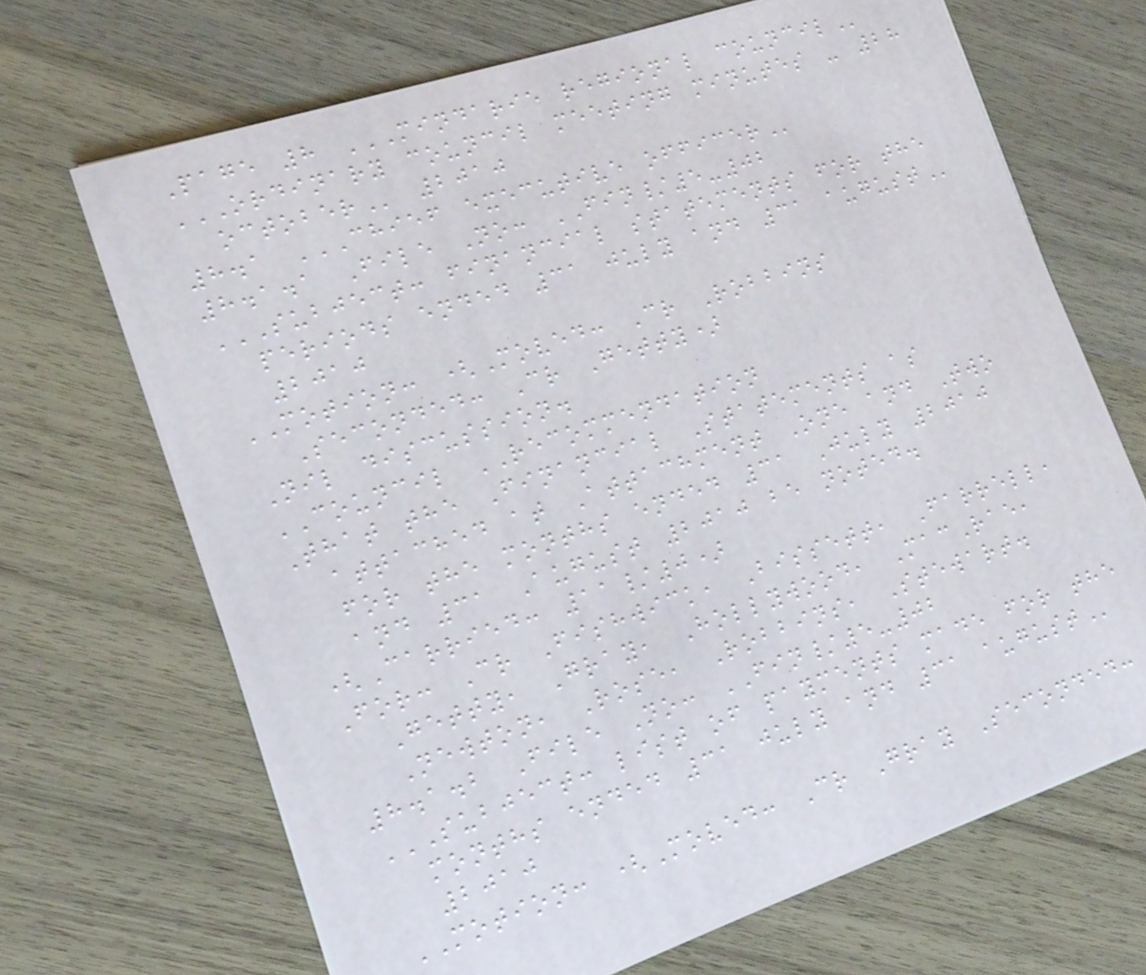Page 8 MINDARIE REGIONAL COUNCIL
ORDINARY COUNCIL MEETING MINUTES - 28
OCTOBER 2010
8.1 CHIEF EXECUTIVE OFFICER
8.1.1 File No: FIN/5-02
SUBJECT: FINANCIAL STATEMENTS FOR THE
PERIODS ENDED 31 JULY AND 31 AUGUST
2010
MOTION: (Moved: Cr Robbins
Seconded: Cr Getty)
Nil discussion.
COUNCIL RECOMMENDATION
That the Financial Statements as
attached at Attachment One and Two
for the months ended 31 July 2010
and 31 August 2010 be noted.
(Carried: 11/0)
For: Cr Fishwick, Bissett, Farrell,
Getty, Gray, Hollywood, MacRae,
Newton, Rose, Robbins, Stewart.
8.1.2 File No: FIN/5-02
SUBJECT: LIST OF PAYMENTS MADE FOR THE
MONTHS ENDED 31 JULY AND 31 AUGUST
2010
MOTION: (Moved: Cr Gray Seconded:
